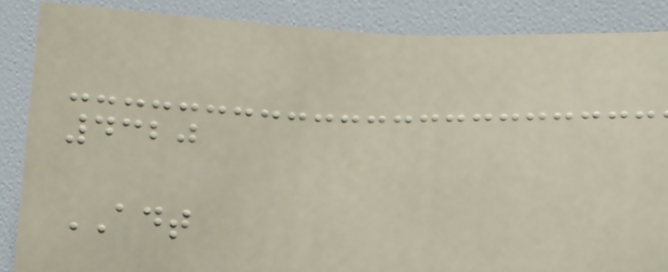4320
ADT
